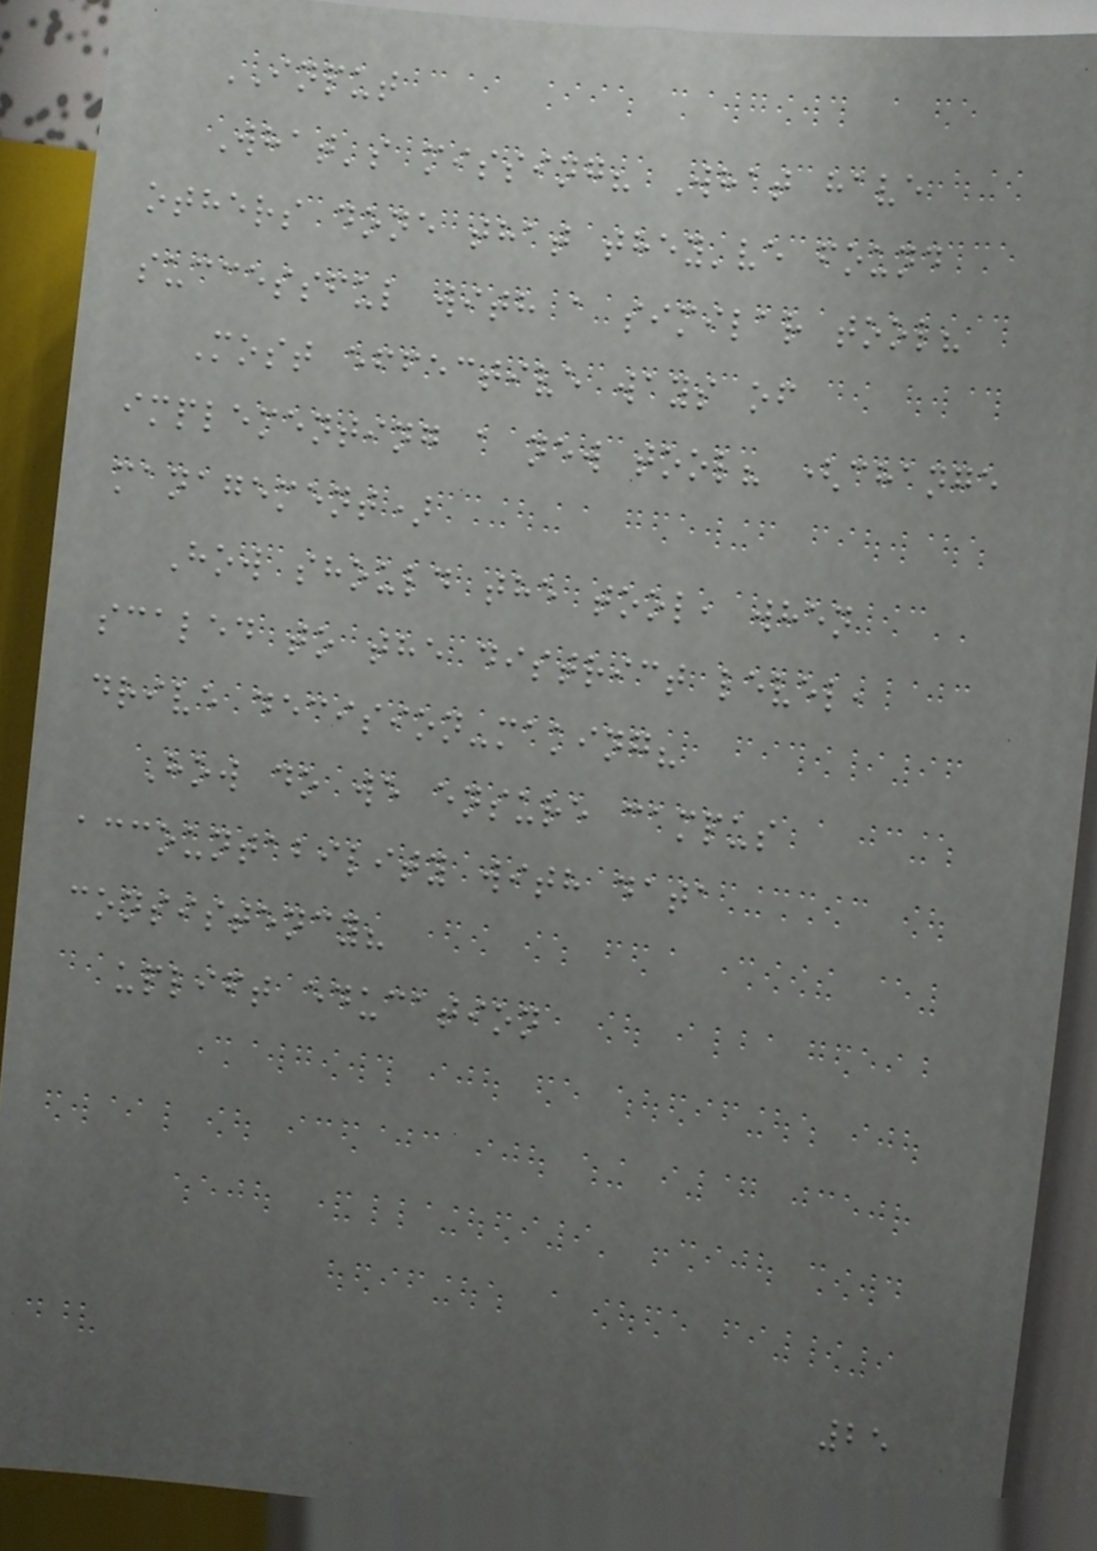INPUT
What's missing? What have
others done that they've found
successful with a similar tool?
Most effective ways of
implementing a new tool? (change
management)
How should the tool, when
scaled to the district level,
drive decision-making?
How do we ensure campus
accountability with data
consistency?
uplift education
25
